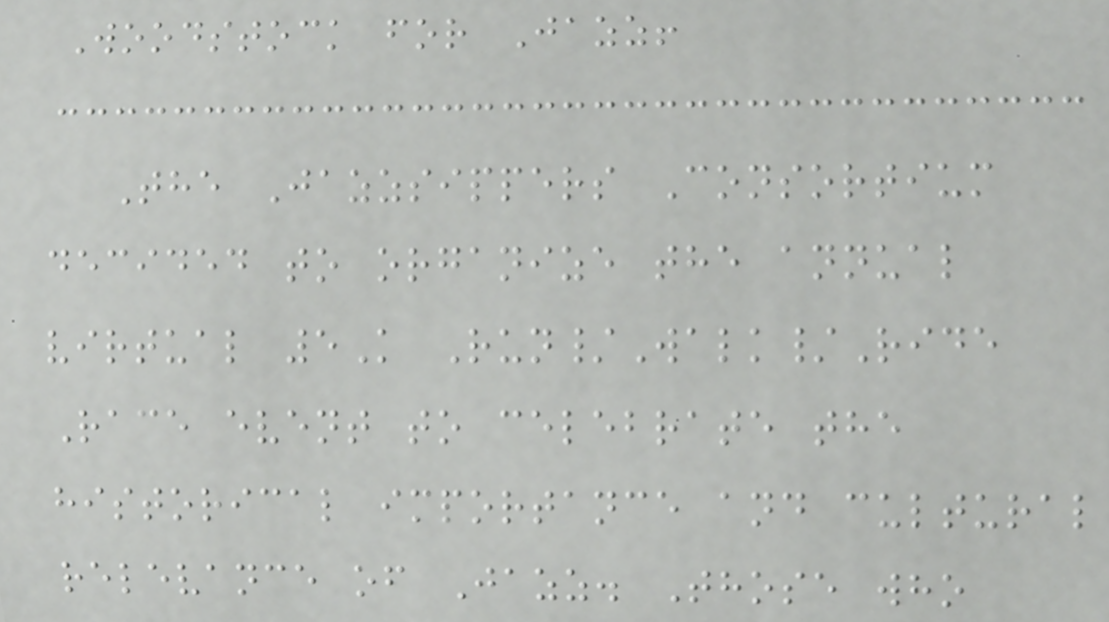Woodstock for Jazz!
The Jazzsippers Consortium
decided to organize the annual
virtual 5K Run/Walk/Ride
Race event to celebrate the
historical importance and cultural
relevance of Jazz. Those who
